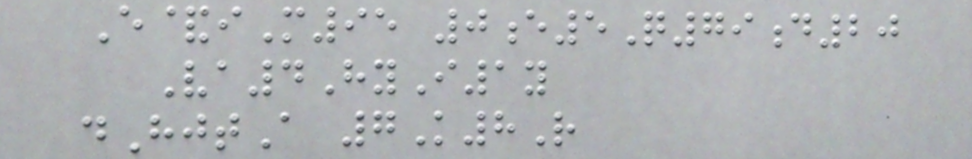E&iM95 0e5Q79d20
Va4HyI1y
dHjtA 7K8R
